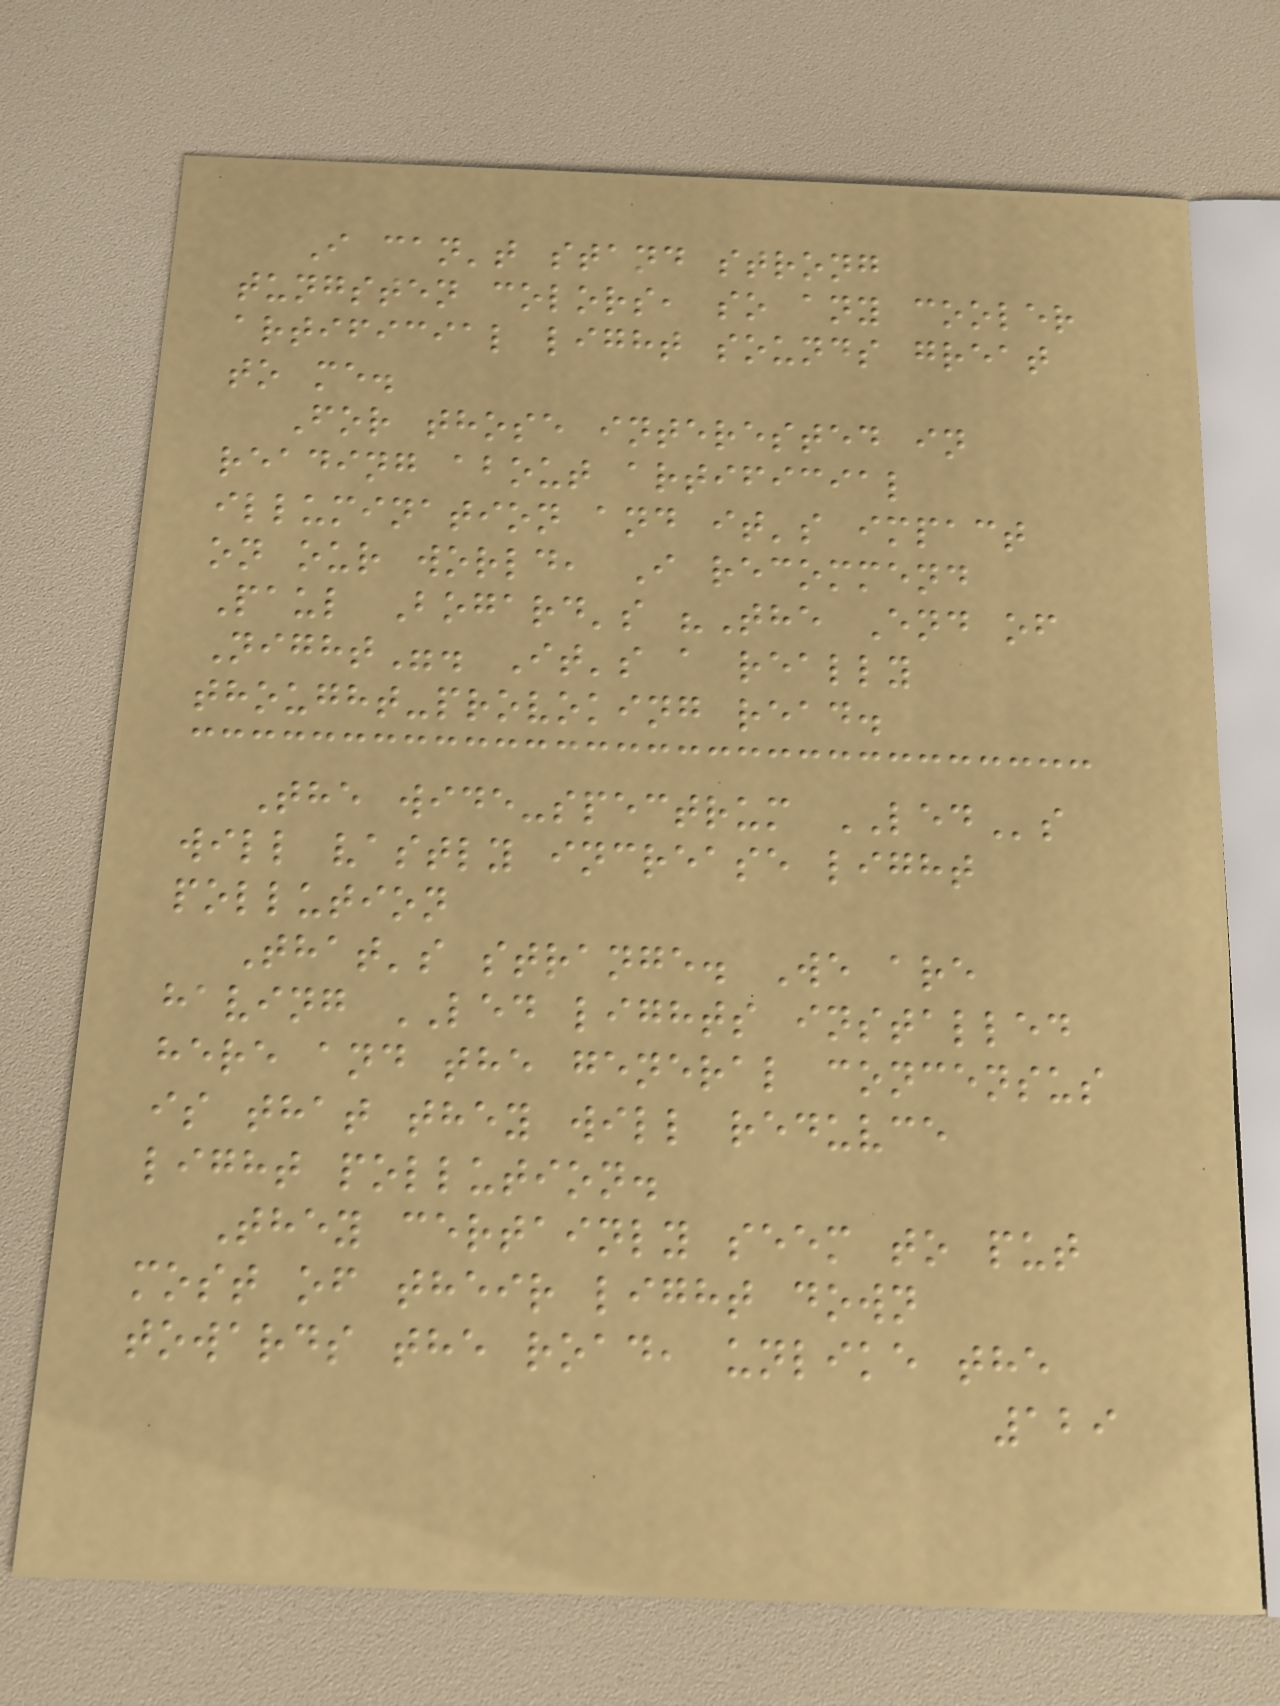I can't stand strong
tungsten colors, so any cooler
artificial light sounds great
to me.
For those interested in
reading about artificial
illumination and it's impact
on our world, I recommend
Paul Bogard's "The End of
Night". It's a really
thought-provoking read.
The wide-spectrum LEDs
will vastly increase light
pollution
That's strange. We are
having LED lights installed
here and the general concensus
is that they will reduvce
light pollution.
They certainly seem to put
most of their light down
towards the road, unlike the
129
